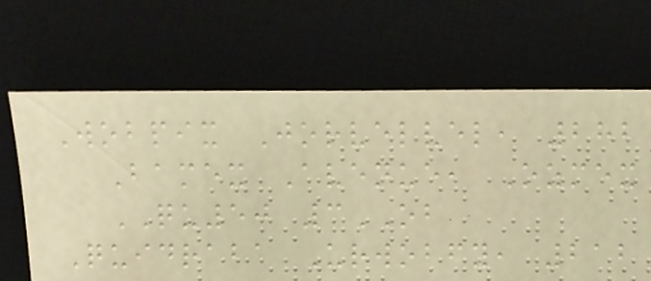Wobpix Jorvelvel, 282
Bamex Avenue, Ozmex
QU50 3OB
Quidraba Urwobfy, 212
